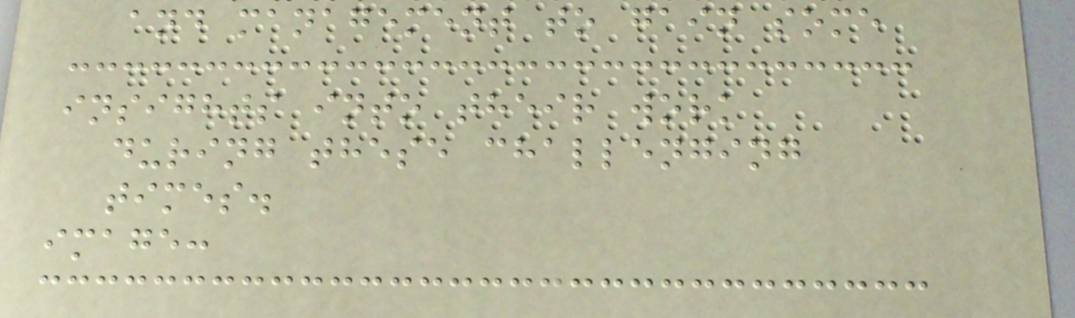and management to gain some
insights into their work
during these challenging
times.
image:
